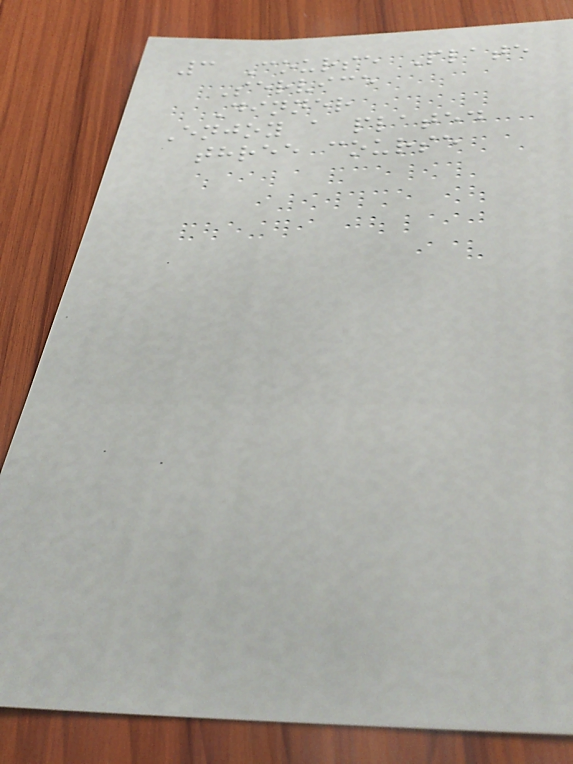3 Course Plate
Service
Dinner
Enjoy a plated
three course
